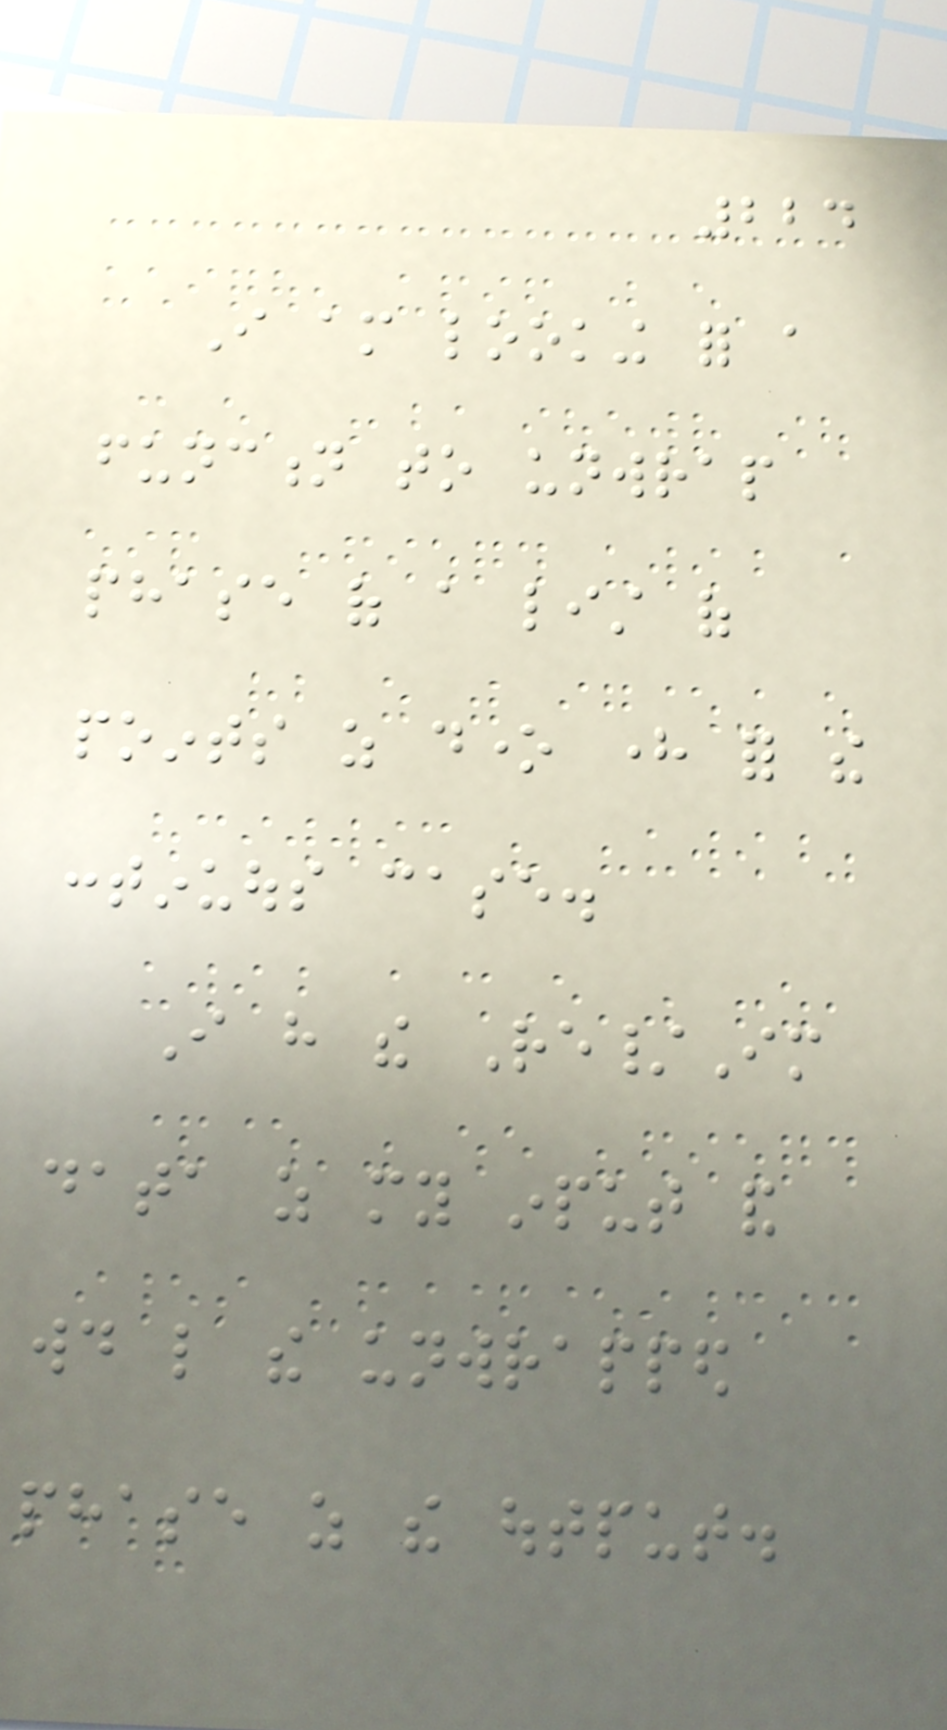224
I am looking for a
function to unwrap
phase of a list of
points as done here for the
continuous case.
I have the Re/Im
data as my input and
would like the unwrapped
phase as the output.
